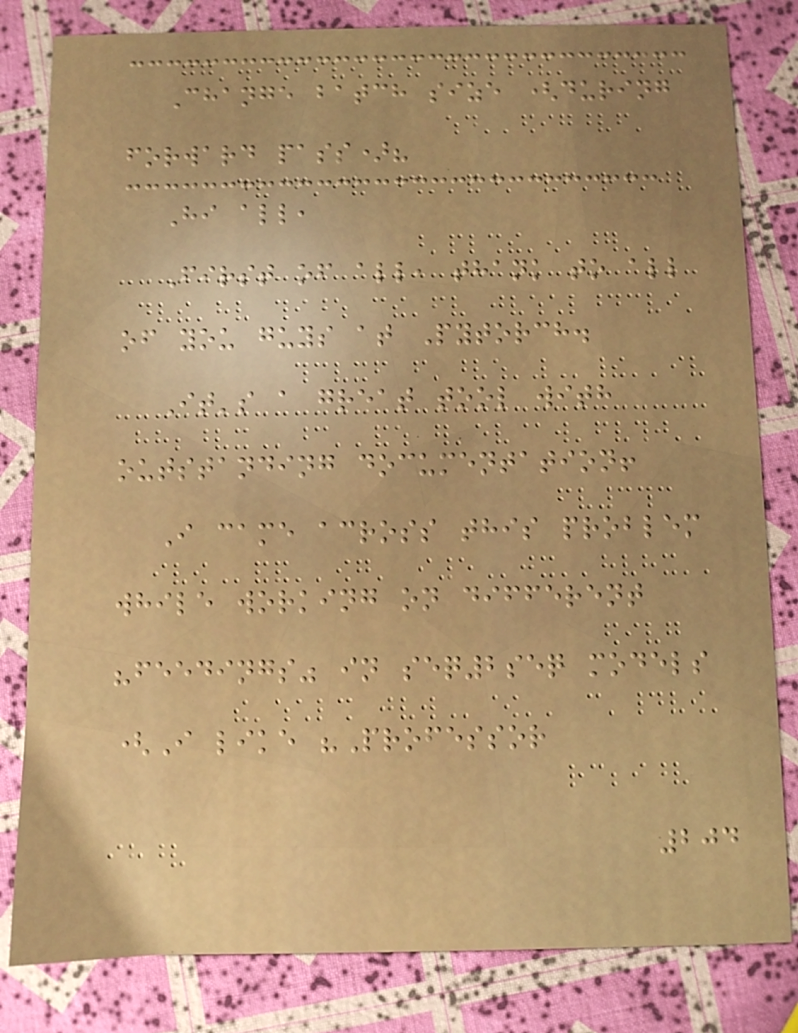Change batch size (during
forward pass)?
Hi all,
First of all, thank to all
of you guys at Pytorch.
It's a great tool with
outstanding documentation!
I came across this problem
while working on different
"feedings" in seq2seq models
(I like "Professor
204
